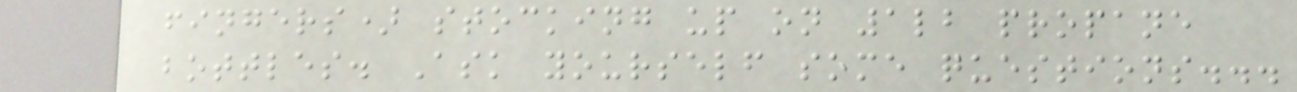fingers) stocking up on 1lb propane
bottles. Ask yourself some questions...
